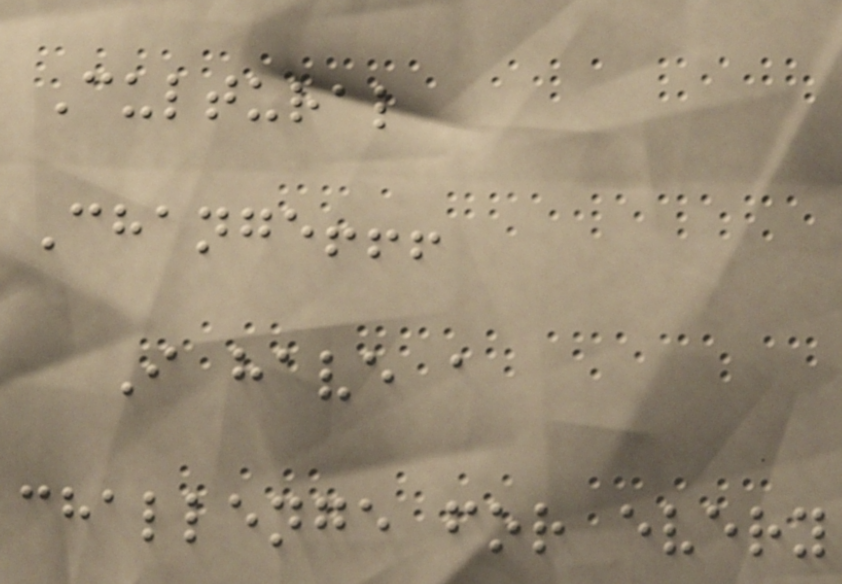Cultural
Change!!!
I have a
challenge for every
